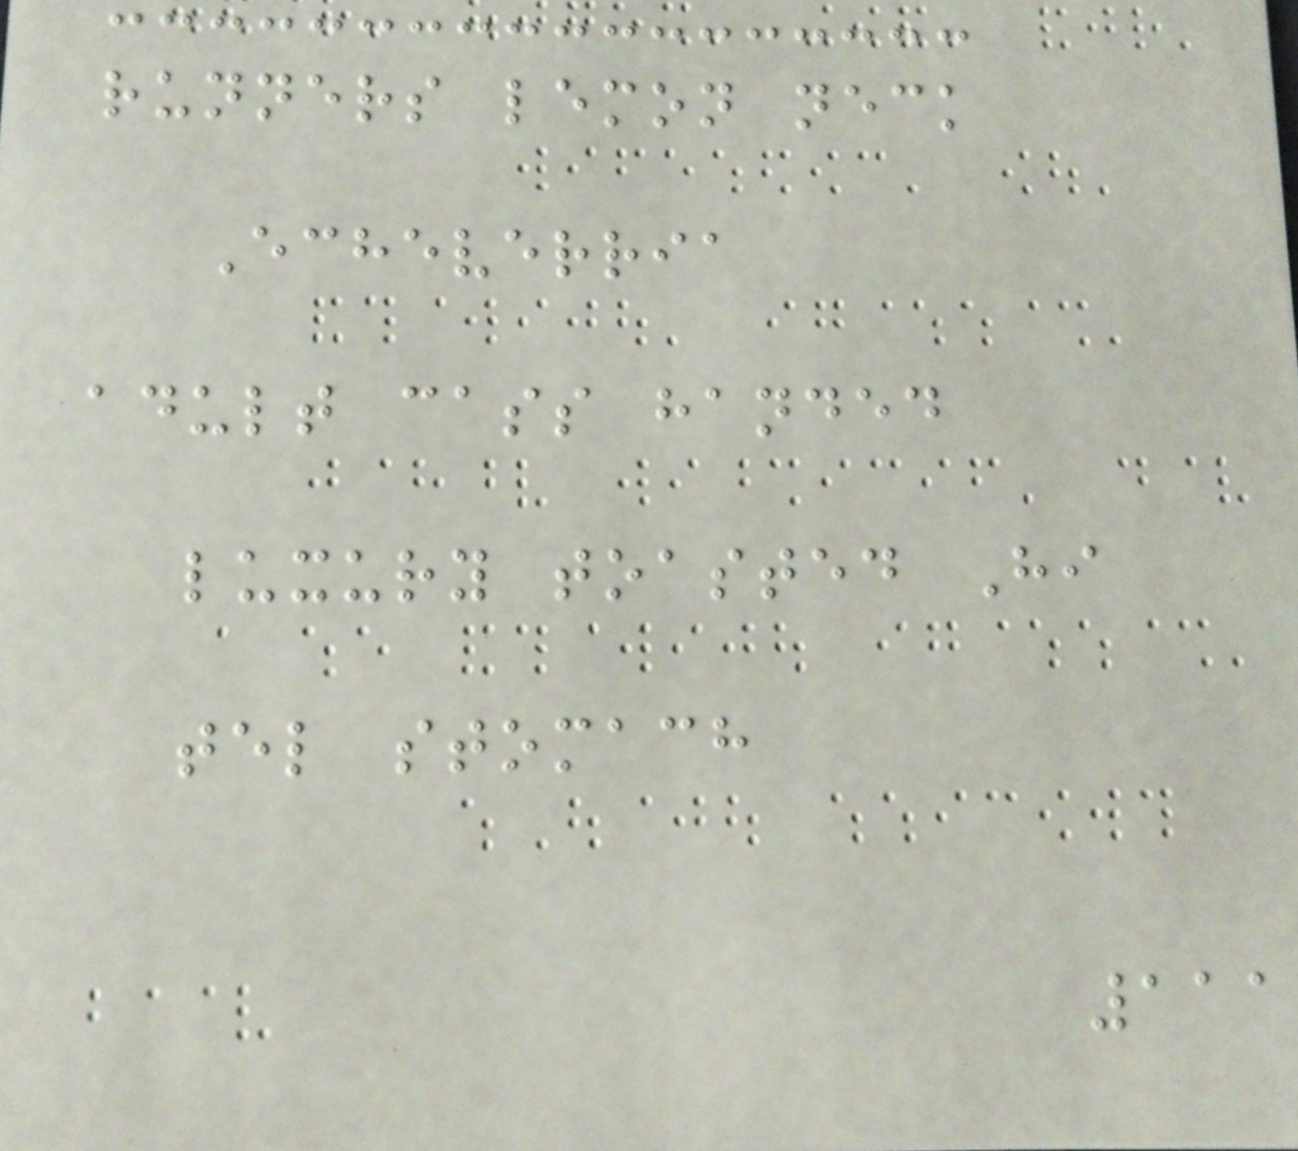runners lemon neck
Echeverria
adult cass handed
luxury toasted Hi
tel stomach
111
